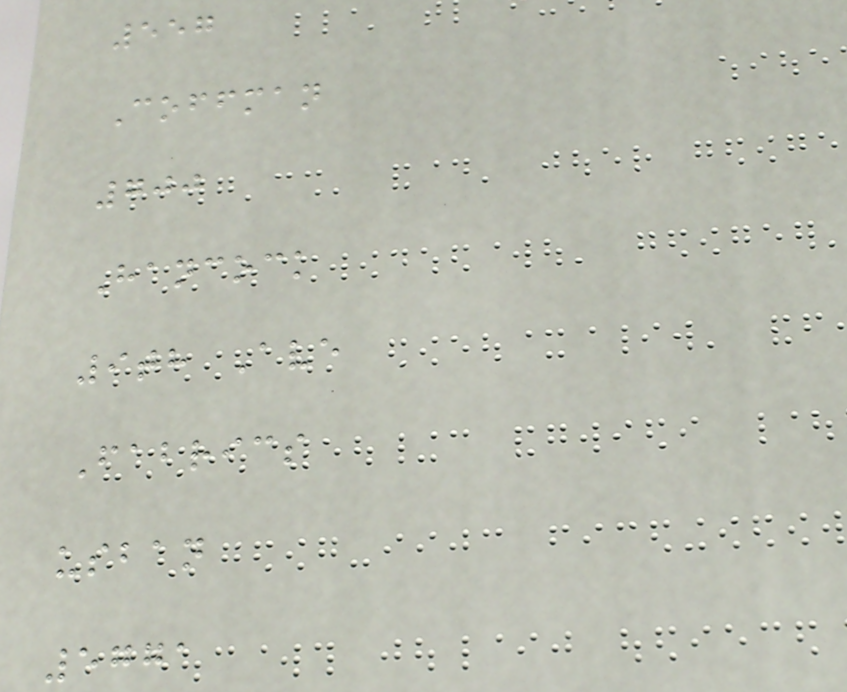557
Coffman
700
Hancock
9th Ave
Fabrics
usban
5771
